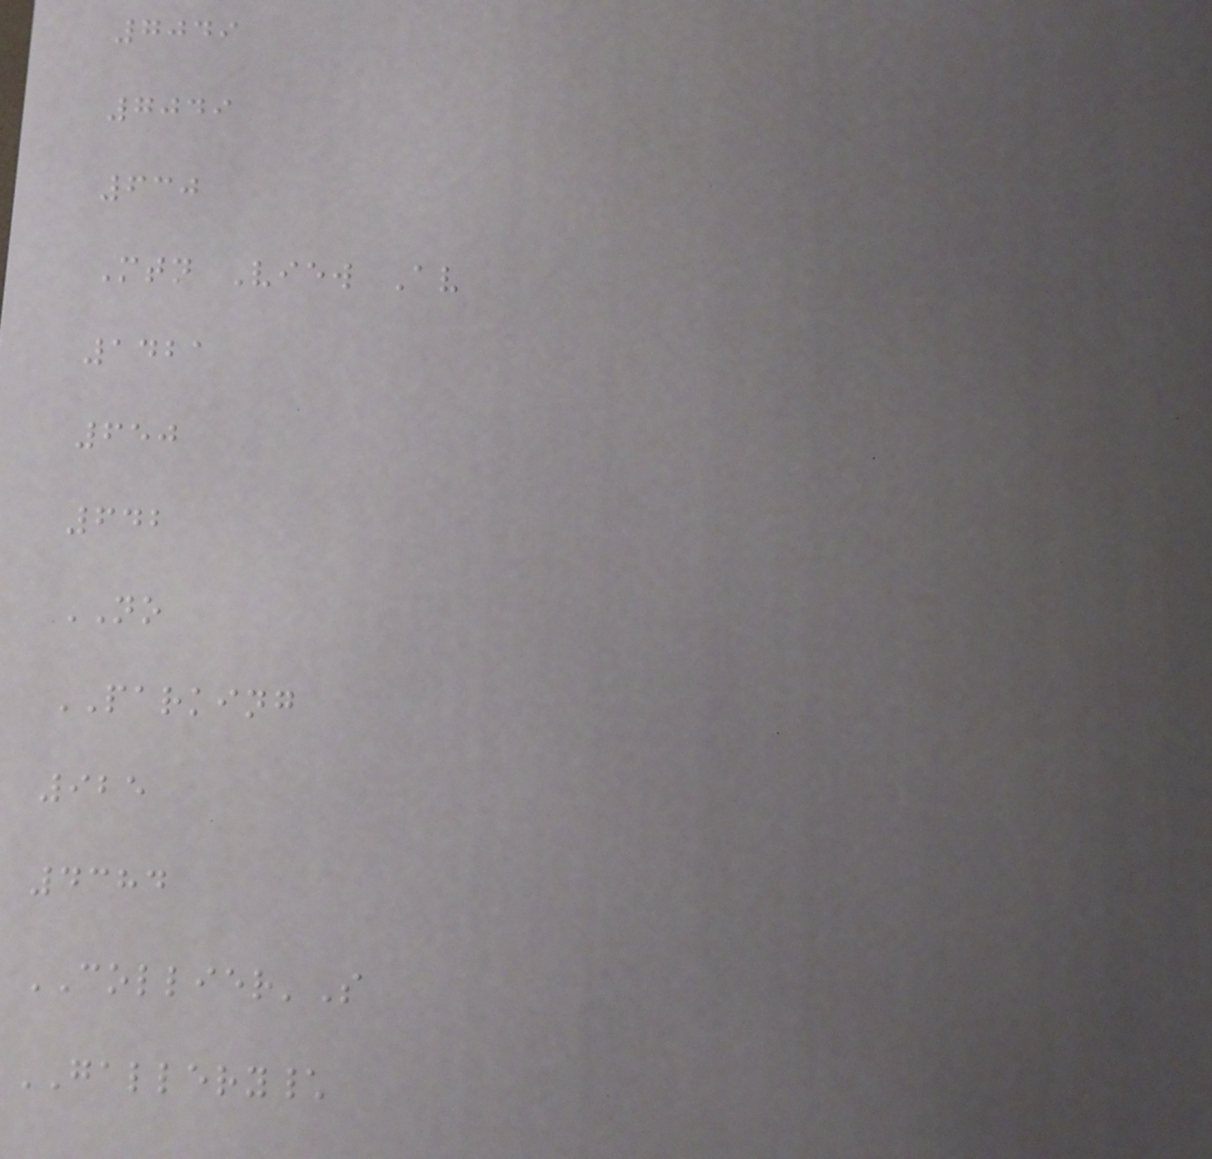7049
7049
630
Mtn View Av
1421
650
642
NO
PARKING
925
4384
COLLIER'S
GALLERY\
